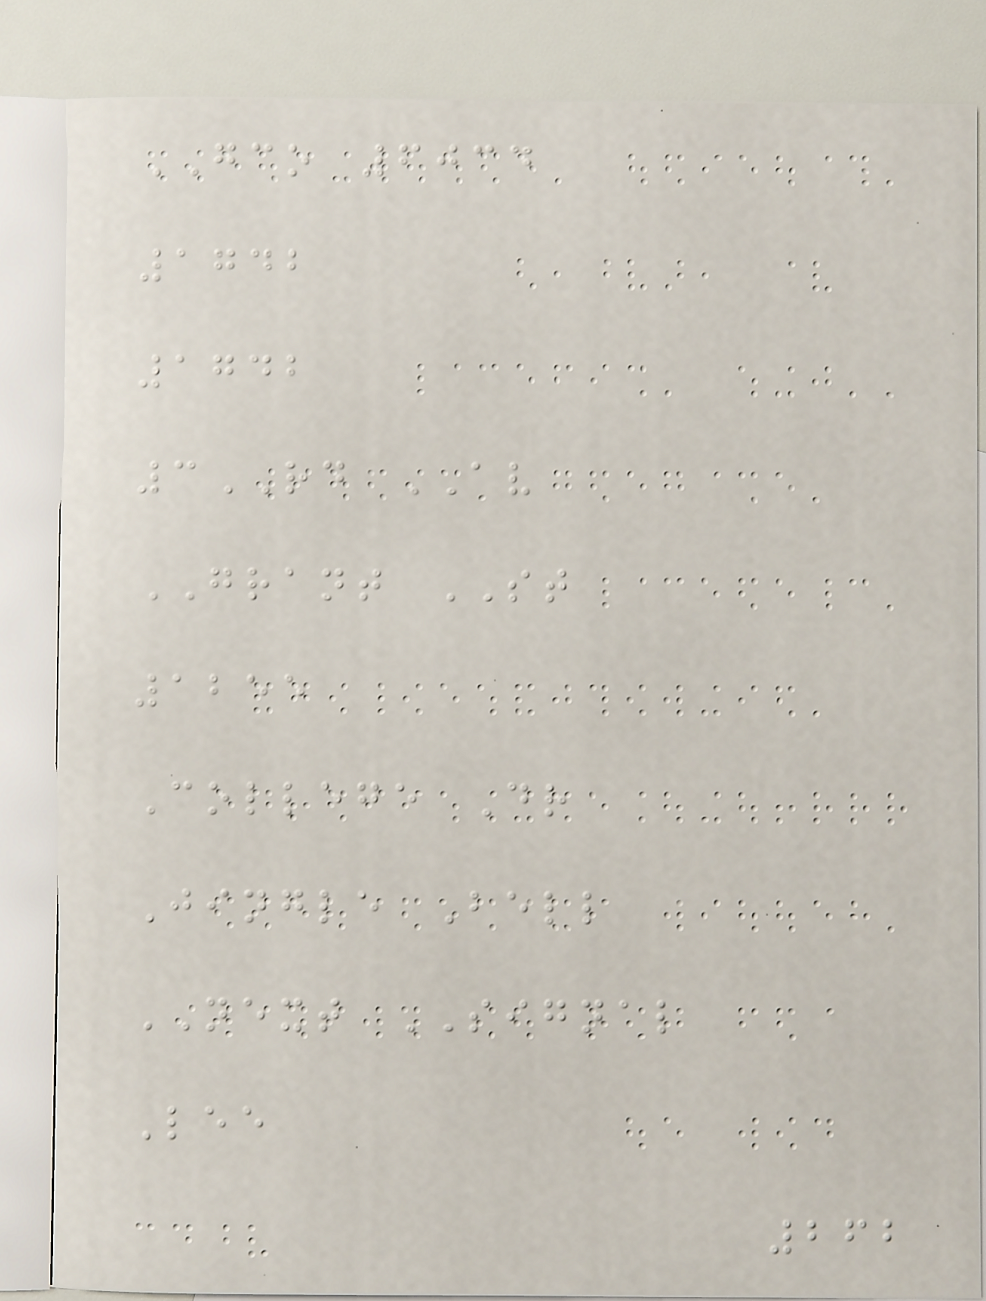GCO 6034
1742
1742
3RD AV
GRANT ST
1255
College Dr
Jingle Bell
NEXT SIGNAL
Lee
262
